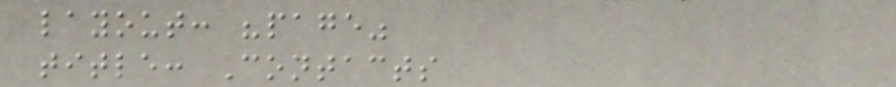layout: "page"
title: Contacts
